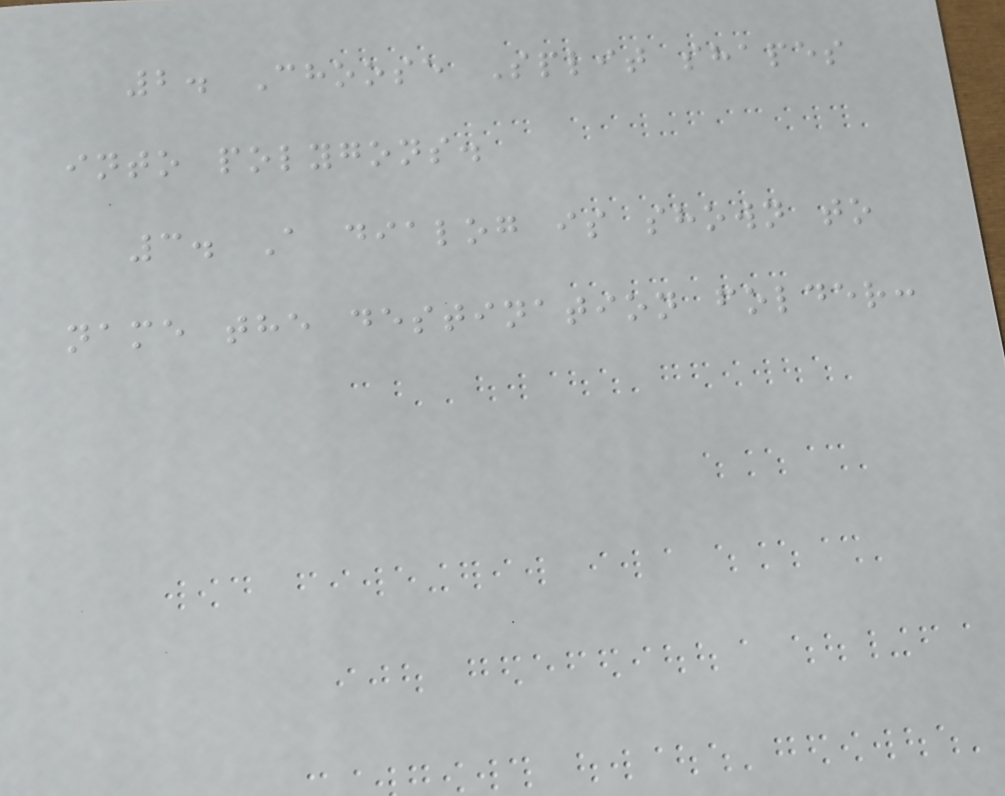2. Choose Split shapes
into polygons.
3. A dialog is shown to
name the destination folder:
